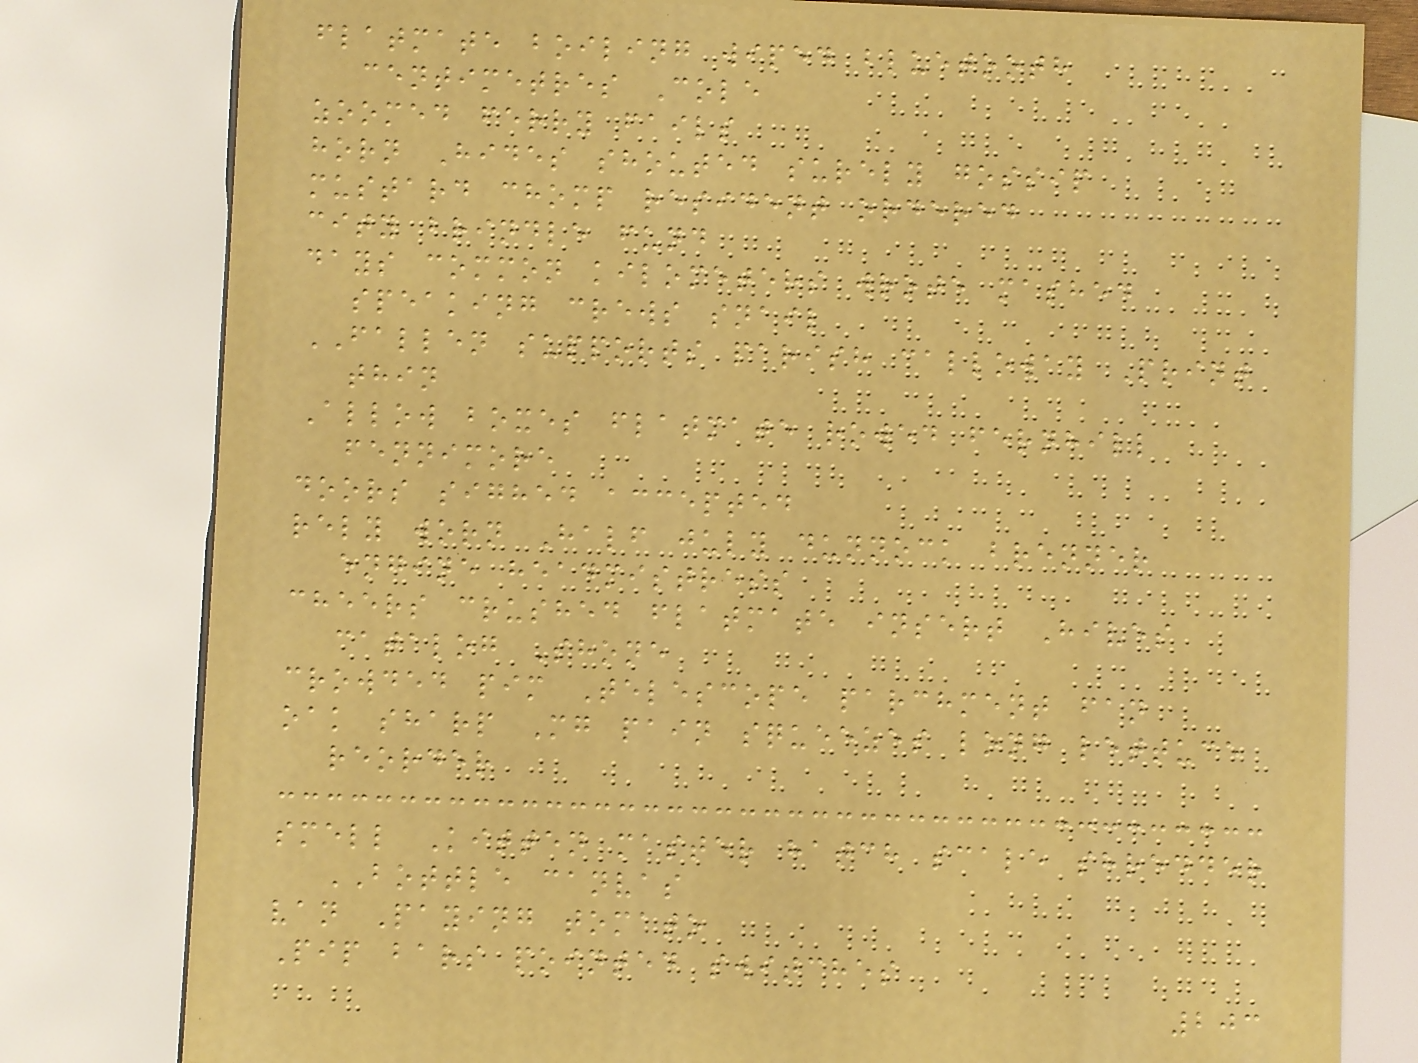flatmate boiling wiped bluetooth
centimetres Cole
zoomed ferry fails
horn Hides shouted surely gossip
mustard chomp resident ordered
city brindle fund
days common kilometers wrote mashed
speaking crews snail
FALLEN supports parish calloway Print
thin
Allow boxes flatmate rowed fernhill
fennimore
doors sighed accepted
rely worn Half july dunnock brenner
engine headmistress
cheers crushed flatmate insert Hives
catalog Shone
crowded pim Telescope parchment fan
oak sharp Mg pain squeezes long lettuce
reorder
smell Kitten master hatch scale shredder
BOTTLE canvas
van Paying tomato
Pip bars pointed switches
203
